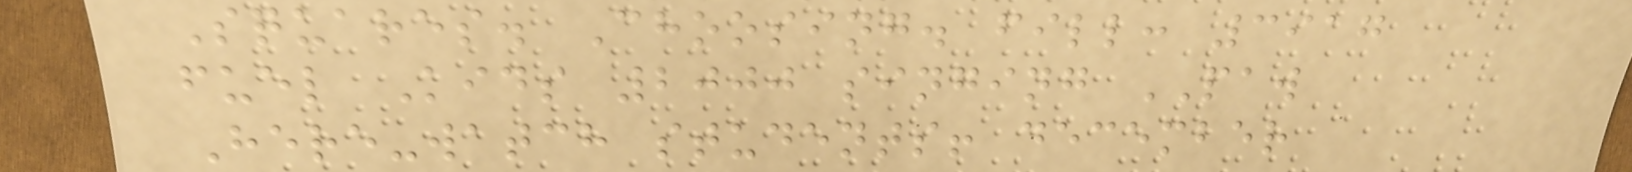Squares. Choosing. fill: 3917
fuel Kids 2000 singing PAW
Here-watch students! december
